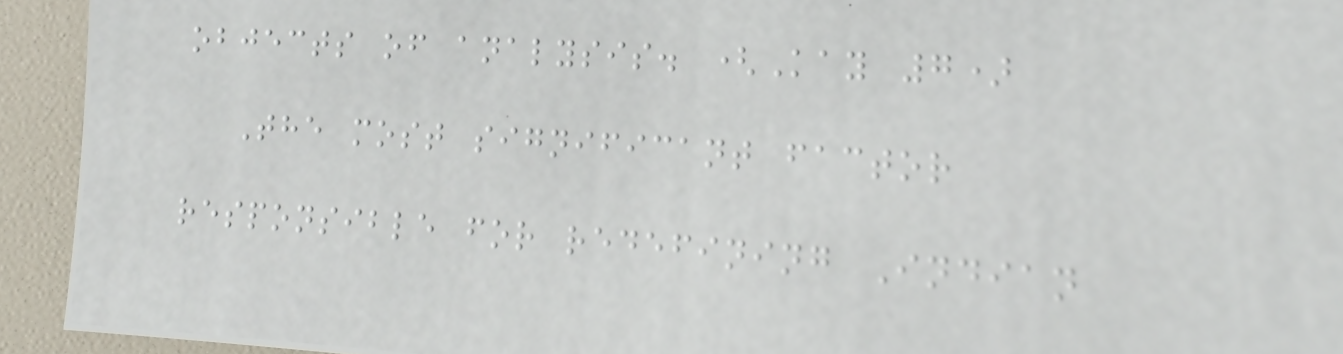objects of analysis. (Kay 7)
The most significant factor
responsible for redefining Indian
